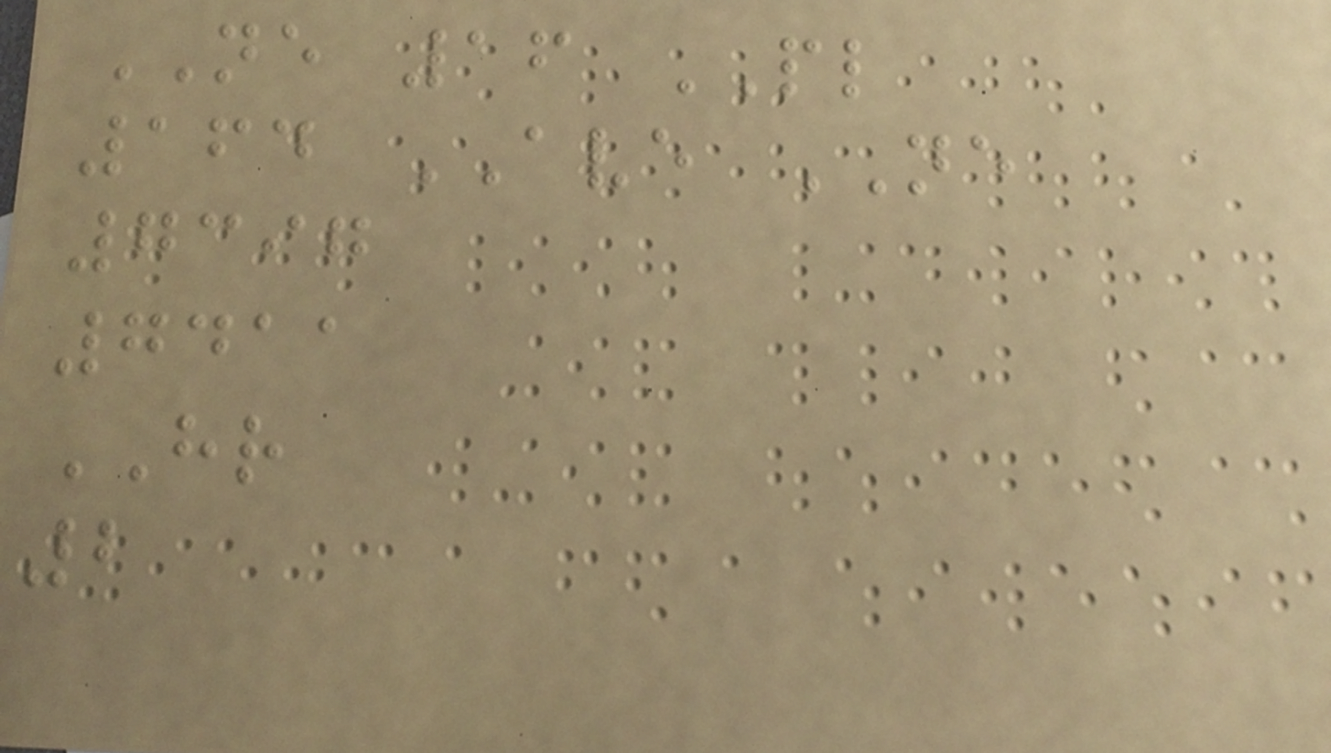NE 16 PL
164 AVE NE
7397
7411
HR
2
